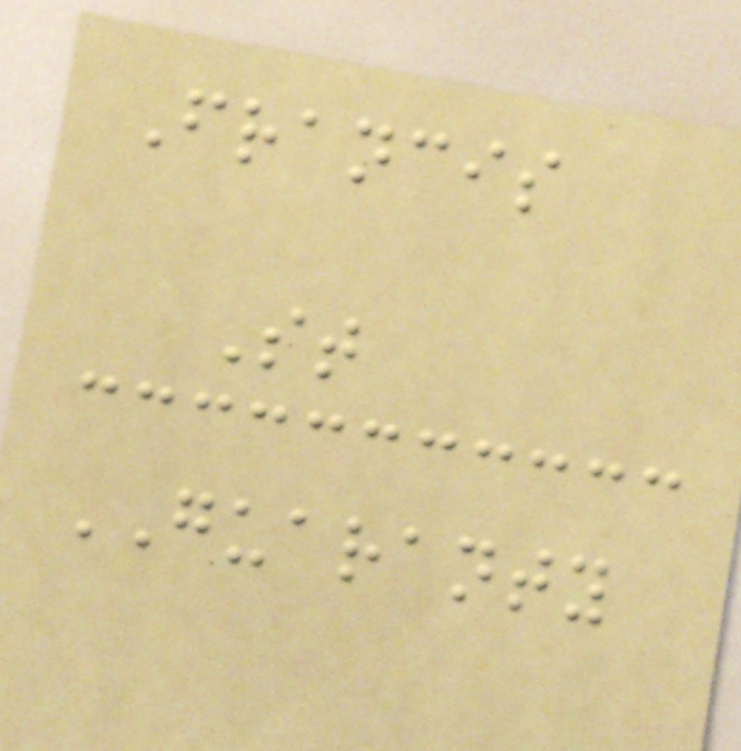Francis
St
GUARANTY
